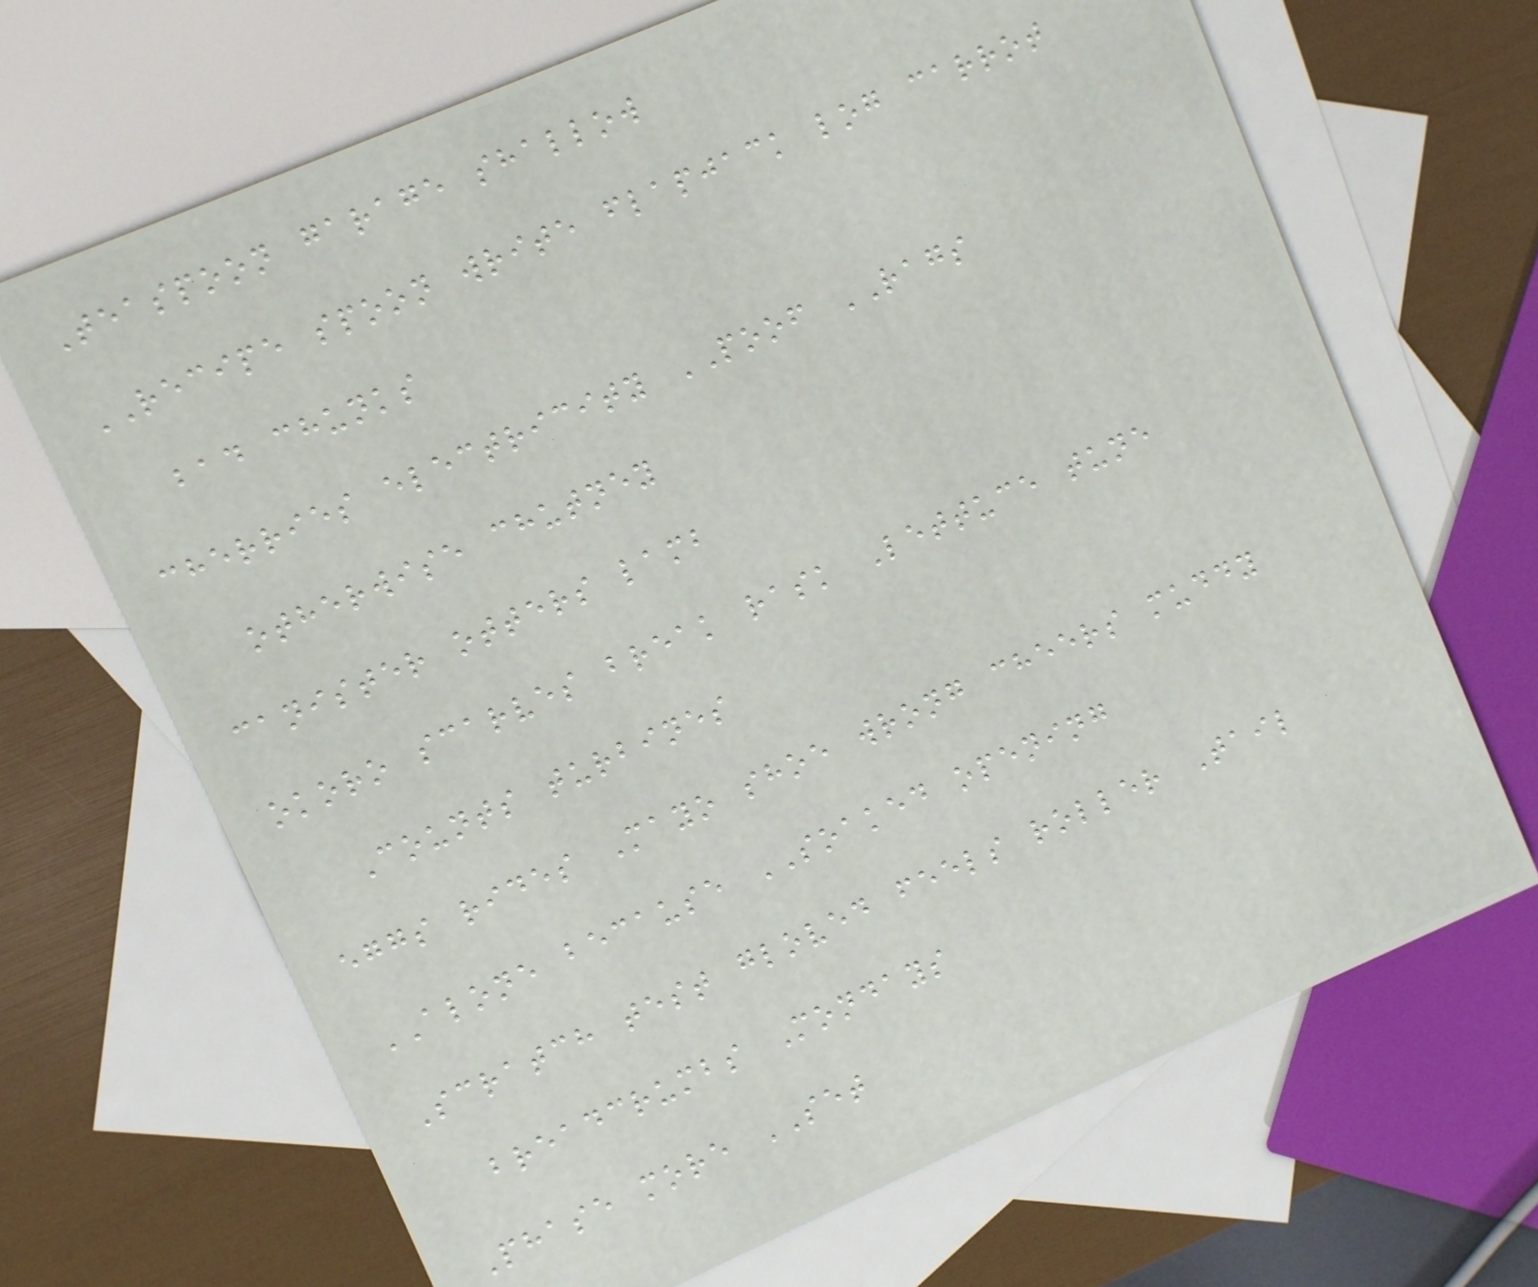Teaspoon garage shallow
RECIPE spoon write flapjack log carrot
bad chunks
cherries electricity POOF RAGS
otherwise chutney
canister otters lamb
okoro scarves break rask Lettuce tune
Counts turbines
eggs rides Mayo shoe wrong cheers muddy
ALONE because SOAKED opening
Scratch test gloved feels roller Tail
breadcrumbs Mondays
Phase more SET
